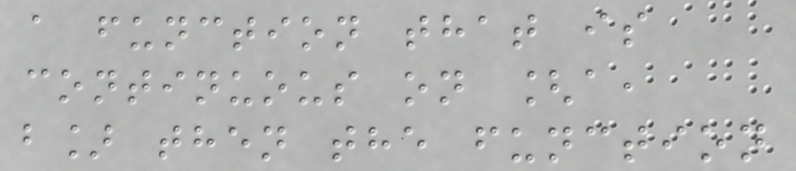a function that is
continuous on [a,
b] then the function
